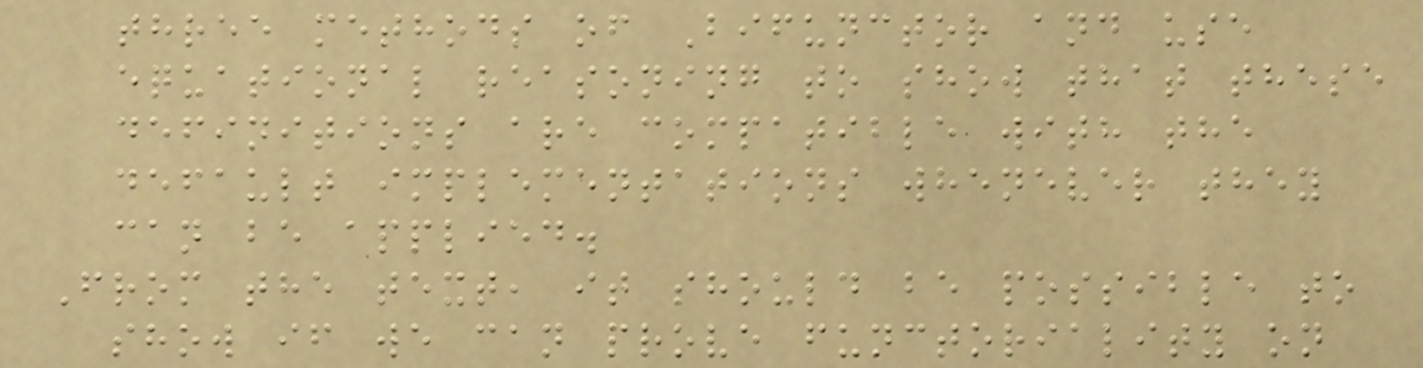three methods of Bifunctor and use
equational reasoning to show that these
definitions are compatible with the
default implementations whenever they
can be applied.
From the text, it should be possible to
show if we can prove functoriality on
